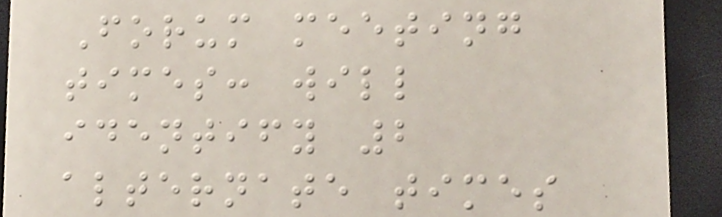Forum meeting
times: will
identify 2
alternate times
